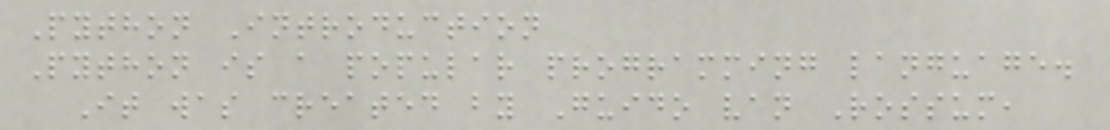Python Introduction
Python is a popular programming language.
It was created by Guido van Rossum,
